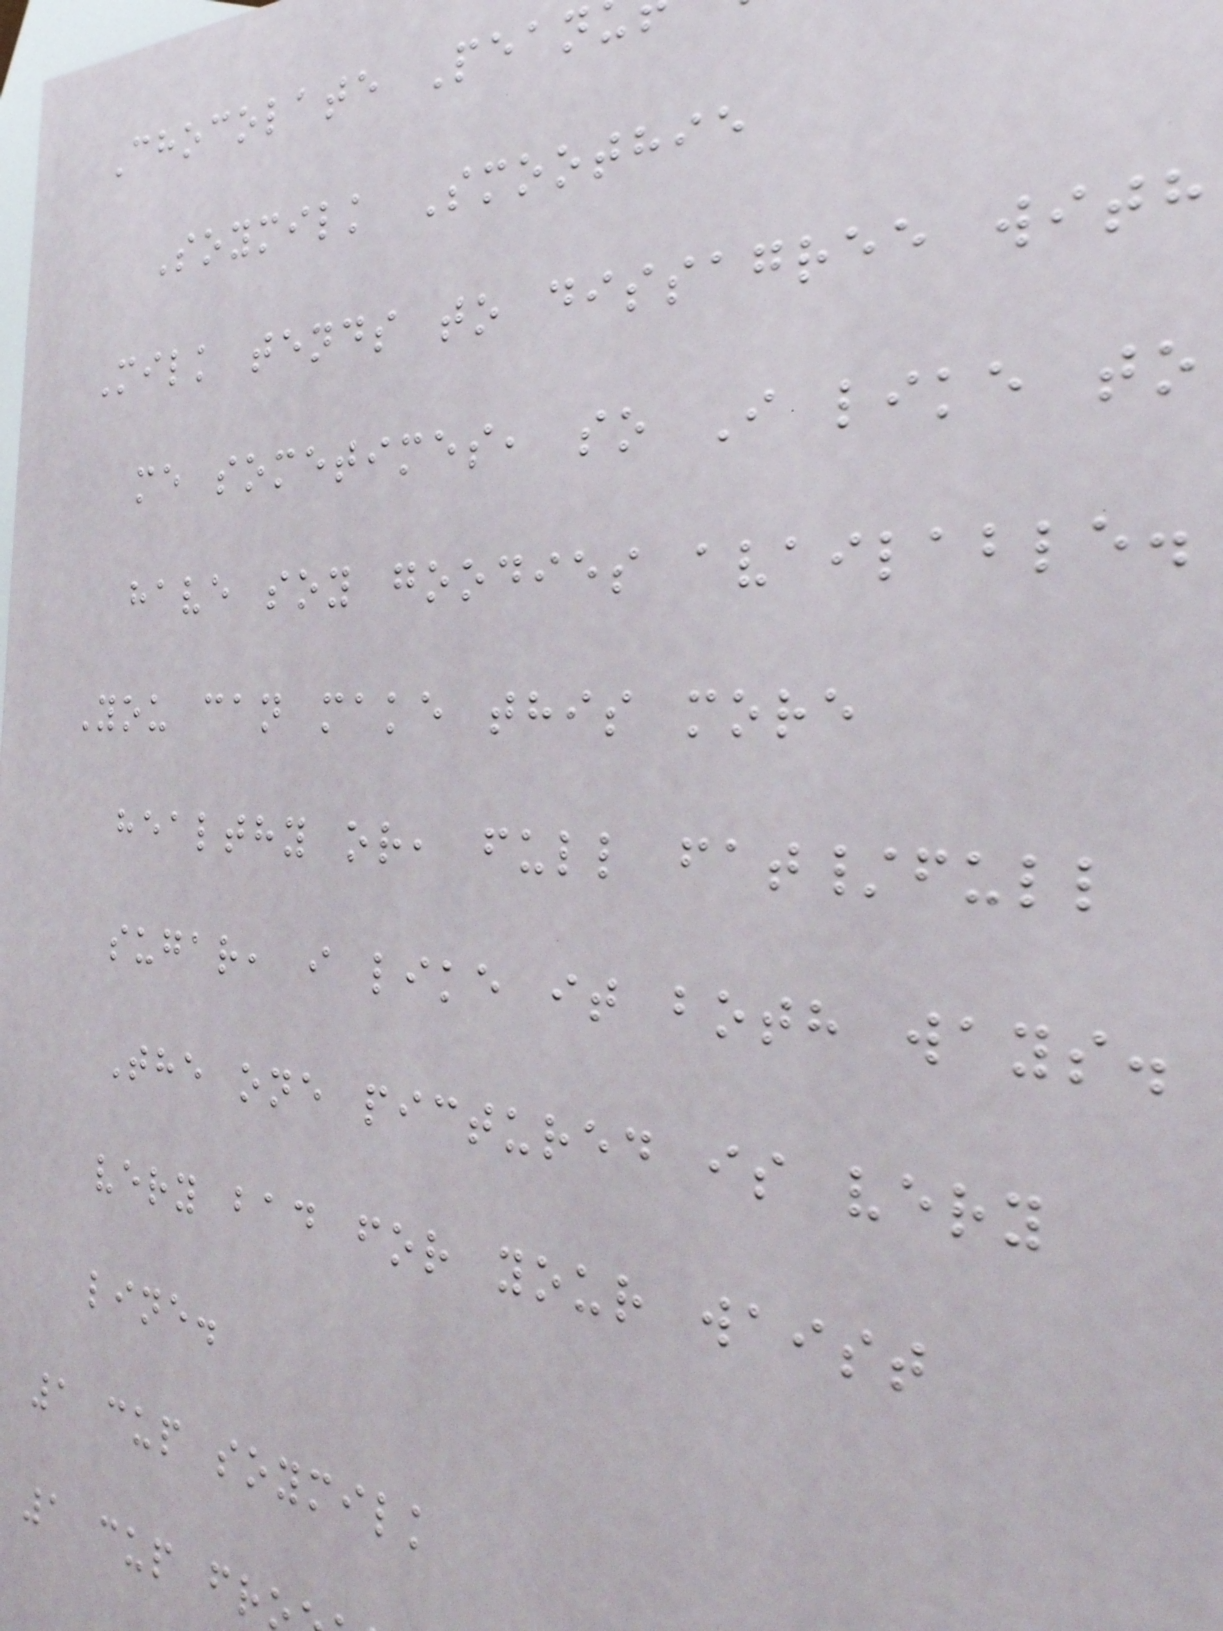Chocolate Pean
Soymilk Smoothie
Milk tends to dissagree with
me sometimes, so I like to
have soy goodies available.
You can make this more
healthy or, full fat/full
sugar, i like it both ways.
The one pictured is very
very bad for your waist
line.
1 cup soymilk
1 cup fr
